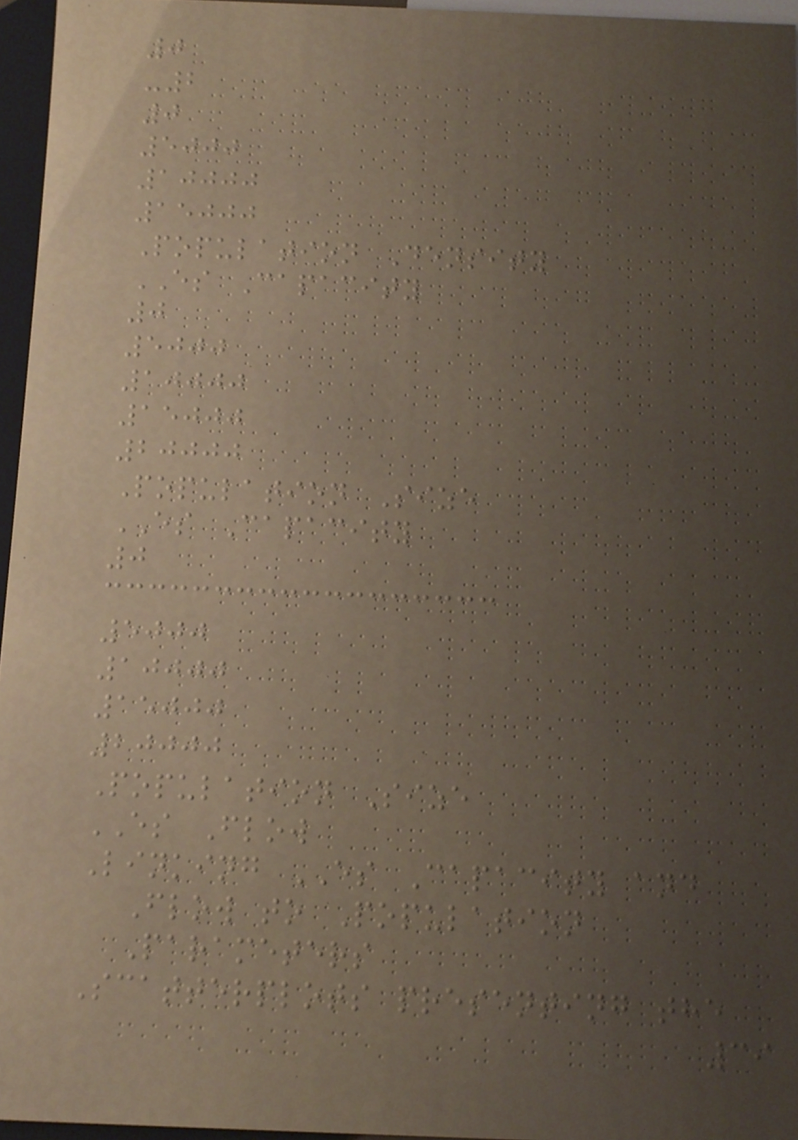0
-2
0
5000
10000
15000
Population Density
ES Capacity
0
5000
10000
15000
20000
Population Size
ES Capacity
0
5000
10000
15000
20000
Population Size
ES Flow
Linking ES Capacity and
Flow to Population
Parameters
Scatterplots presenting the
39
